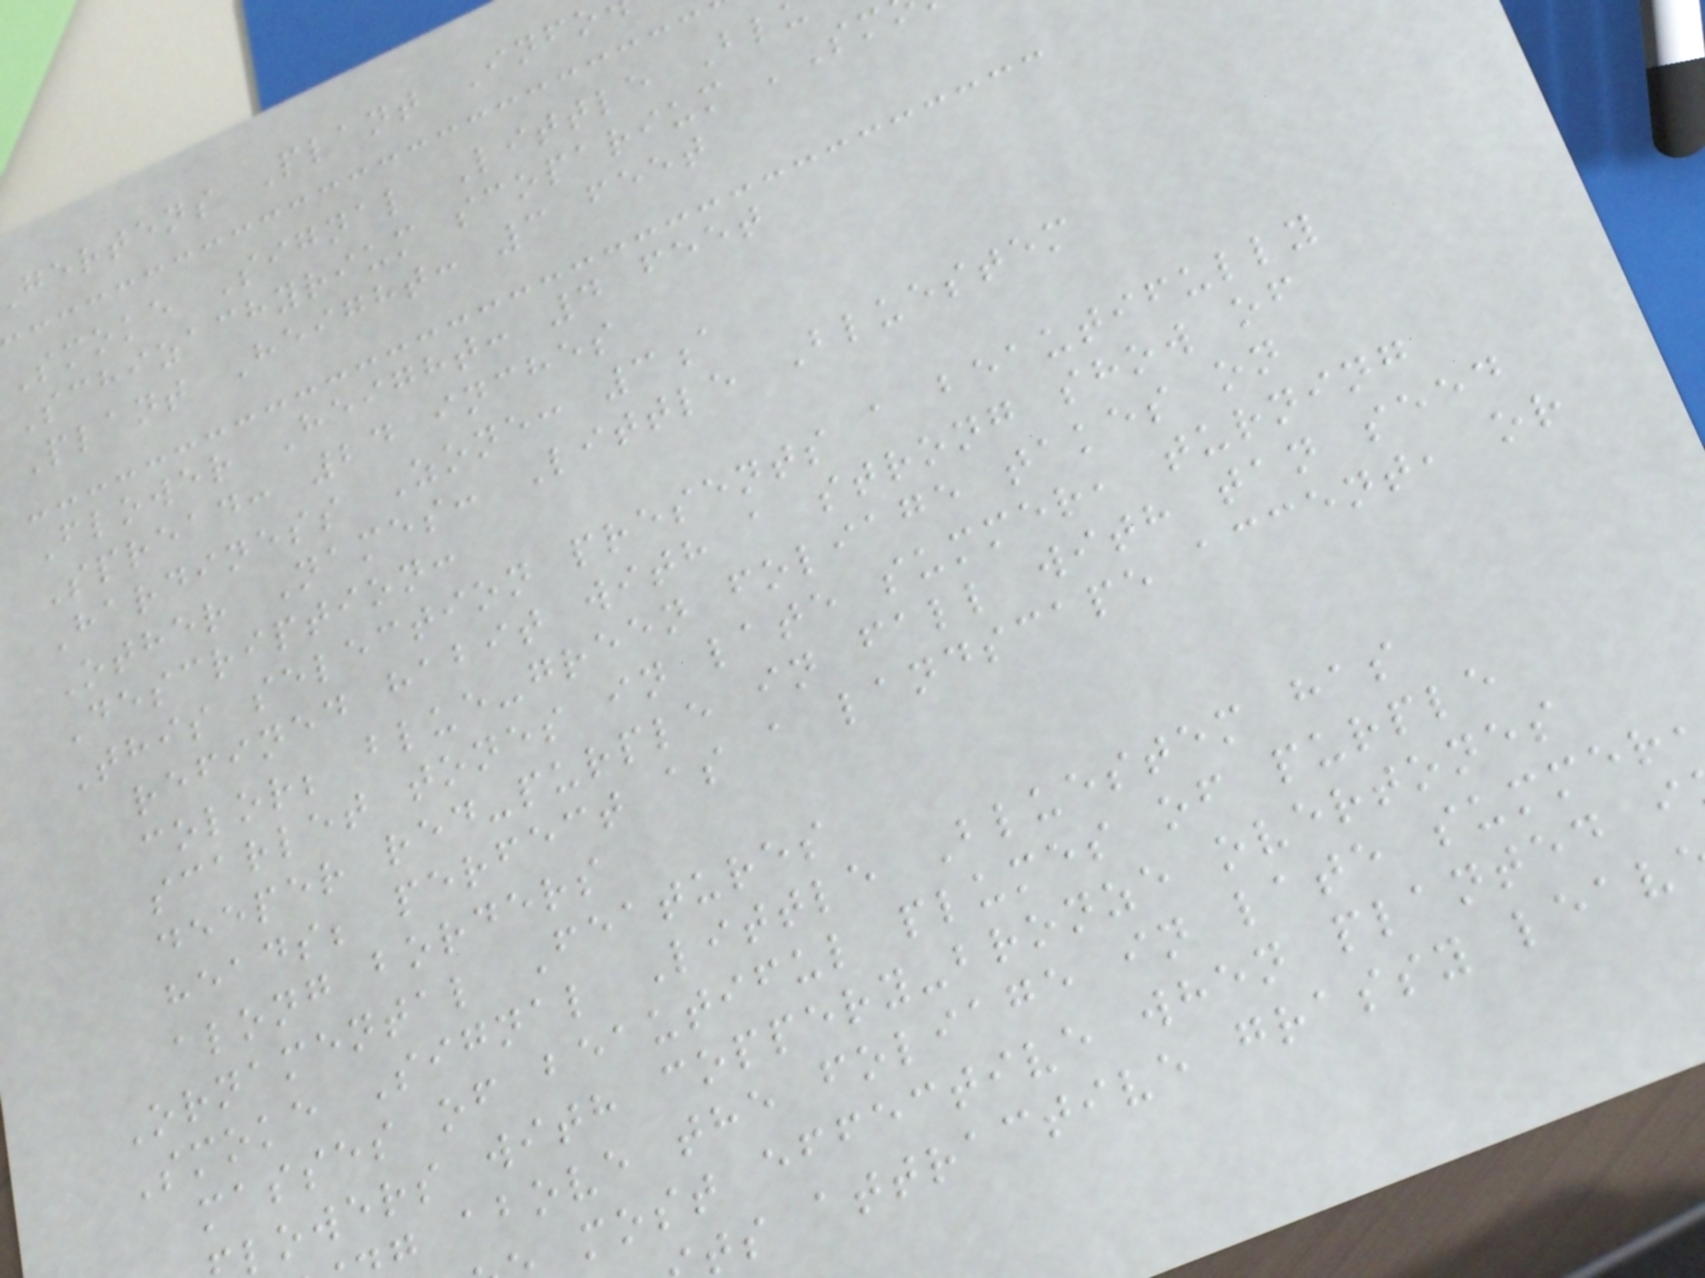gertens Plant Info
Smoke Signal Little Bl
Schizachyrium scoparium 'Sm
Plant Height: 3 feet
Flower Height: 4 feet
Spread: 24 inches
Hardiness Zone: 3a
Other Names: Little Bluestem
Description:
This selection presents a beautifully
refined habit with a strong show of
color; blue-green foliage takes on
scarlet tones in late summer, turning
deeper red-purple in fall with tan seed
heads; perfect as a landscape accent, or
along borders
Ornamental Features
Smoke Signal Little Bluestem has
masses of beautiful plumes of purple
lowers with coppery-bronze overtones
g above the foliage in late summer
most effective when planted i
ts attractive grassy leav
